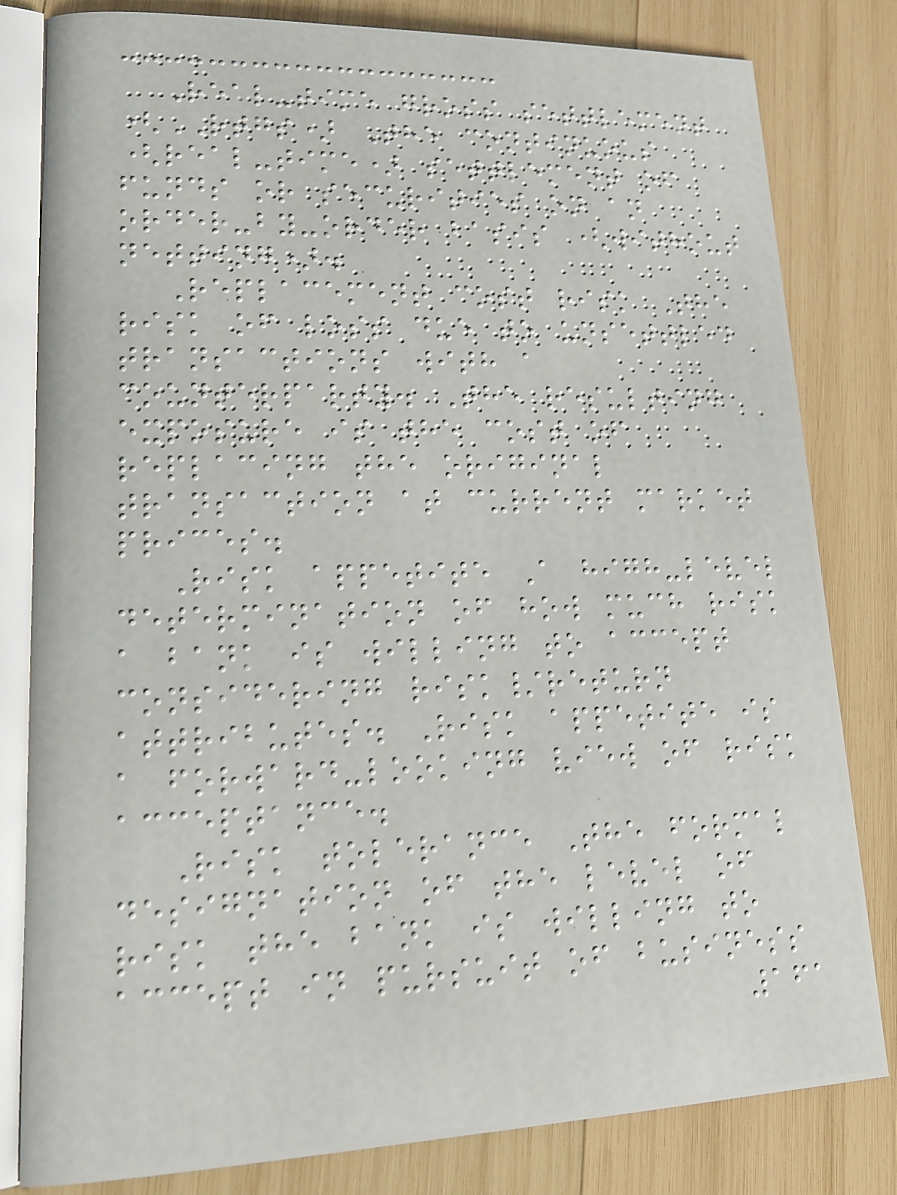Real-time gross settlement
(RTGS) The continuous
(real-time) settlement of
funds or securities on an
order-by-order basis (without
netting).
Replacement cost risk The
risk of loss due to unsettled
transactions with a
counterparty. The resulting
exposure is the cost of
replacing the original
transaction at current market
prices.
Risk appetite A high-level
determination of how much risk
a bank is willing to accept
considering risk/return
attributes. Risk appetite is
a forward-looking view of risk
acceptance.
Risk tolerance The formal
designation of the level of
risk the bank is willing to
accept in pursuit of business
161
